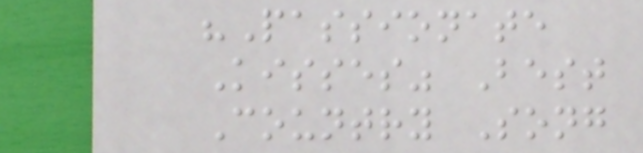"Passionate
Kisses" Best
Country Song
